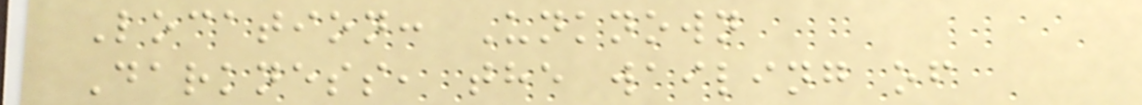Location: Unknown
Darkness, the wailing of
